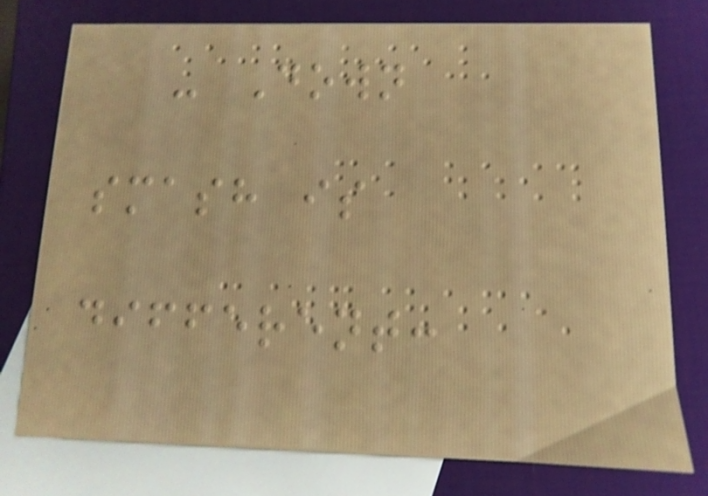- Down
smash is
different:
